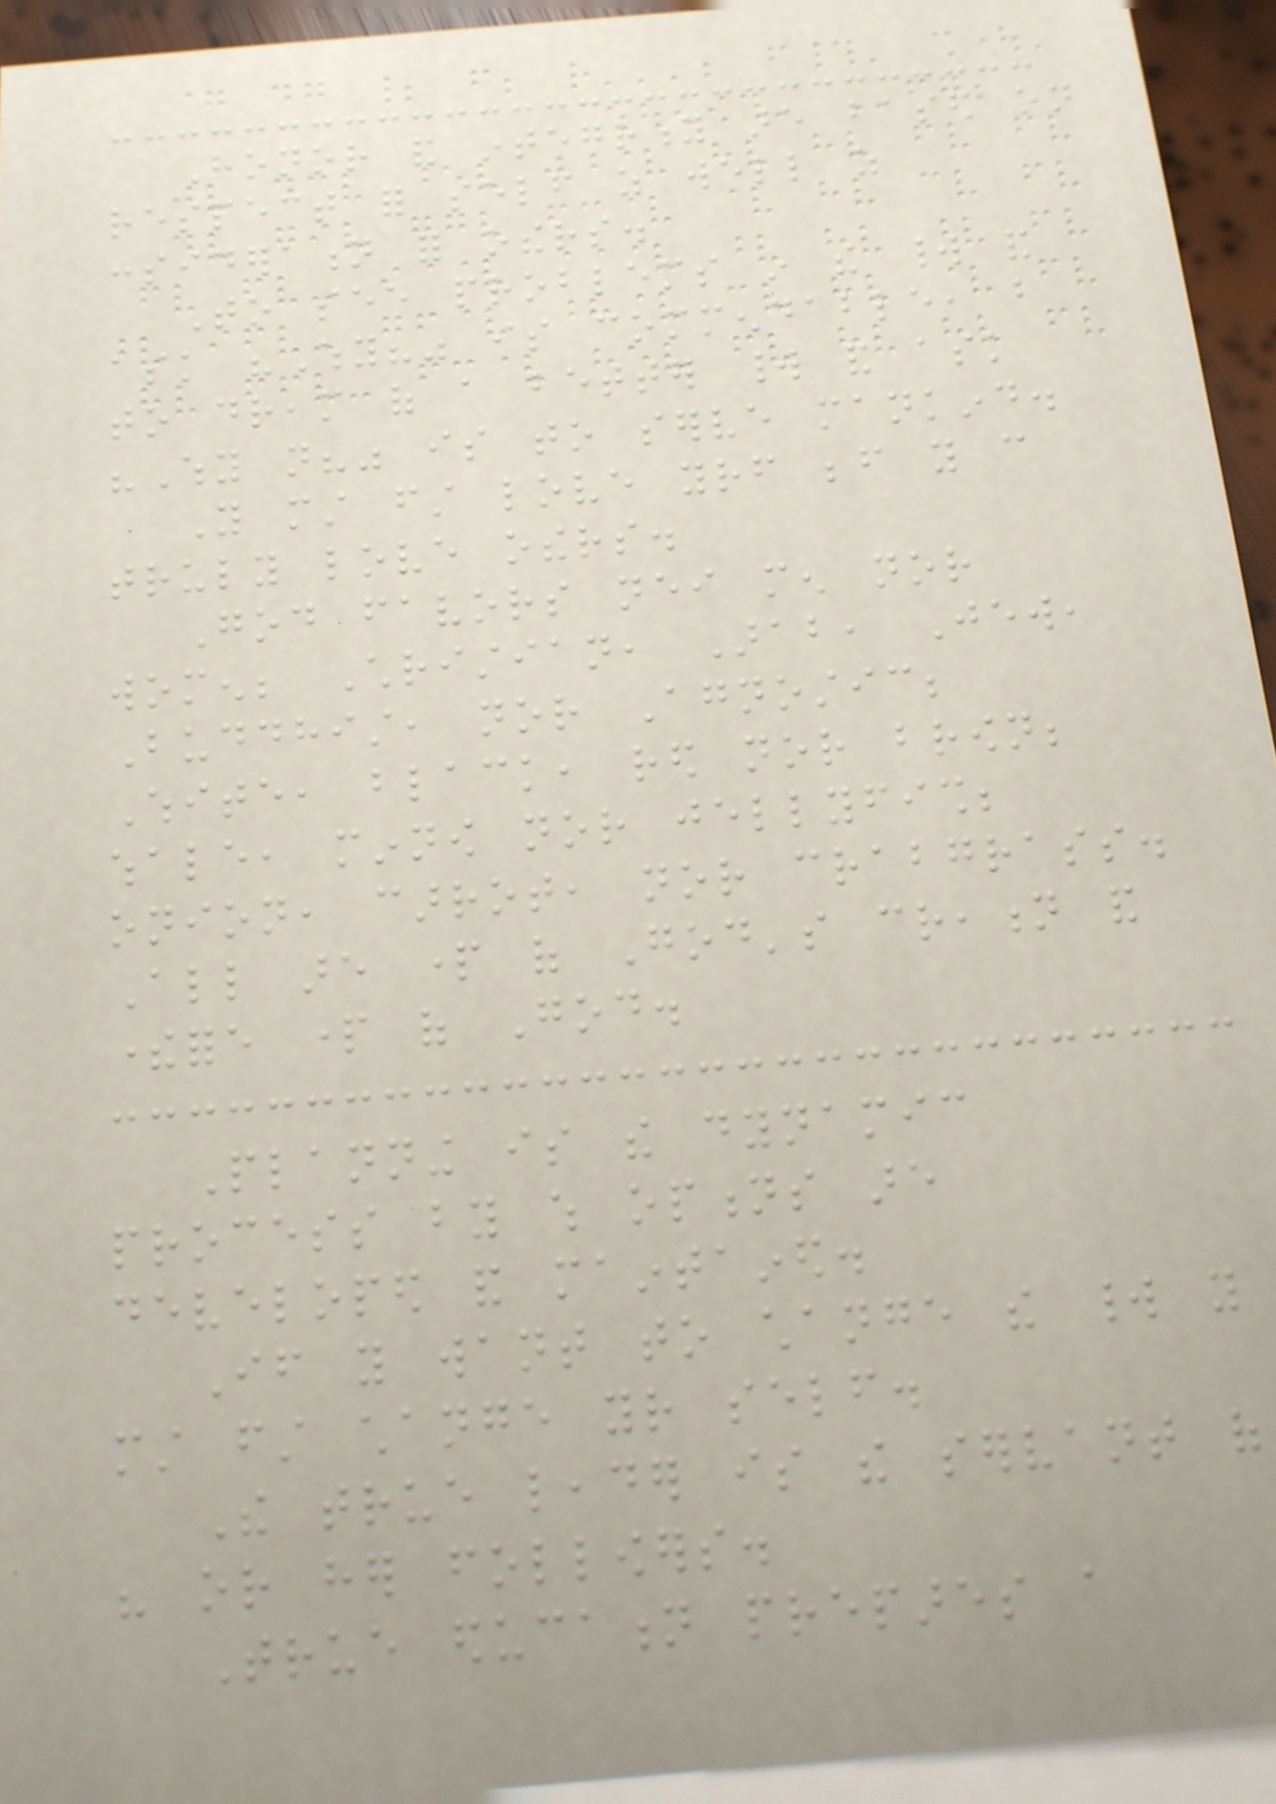Honor and integrity are based on
respect for self as well as
consideration for others.
To see problems in the world and
ask "Why?" is commendable, but
to dream of a better world and ask
"Why not?" is to serve mankind.
You must first love yourself before you can
truly love others.
God favors neither men nor
women; Christian, Arab, Jew,
Buddhist, nor Agnostic;
White, black, red nor brown;
whale, minnow nor jellyfish;
onion, carrot, nor crabgrass.
All are part of God's creation and
therefore part of God.
Planning is the dynamic
process by which options are
developed and maintained.
If you want to change the world you
must first change your self.
The true leader is the servant of
his or her followers.
True education prepares a
